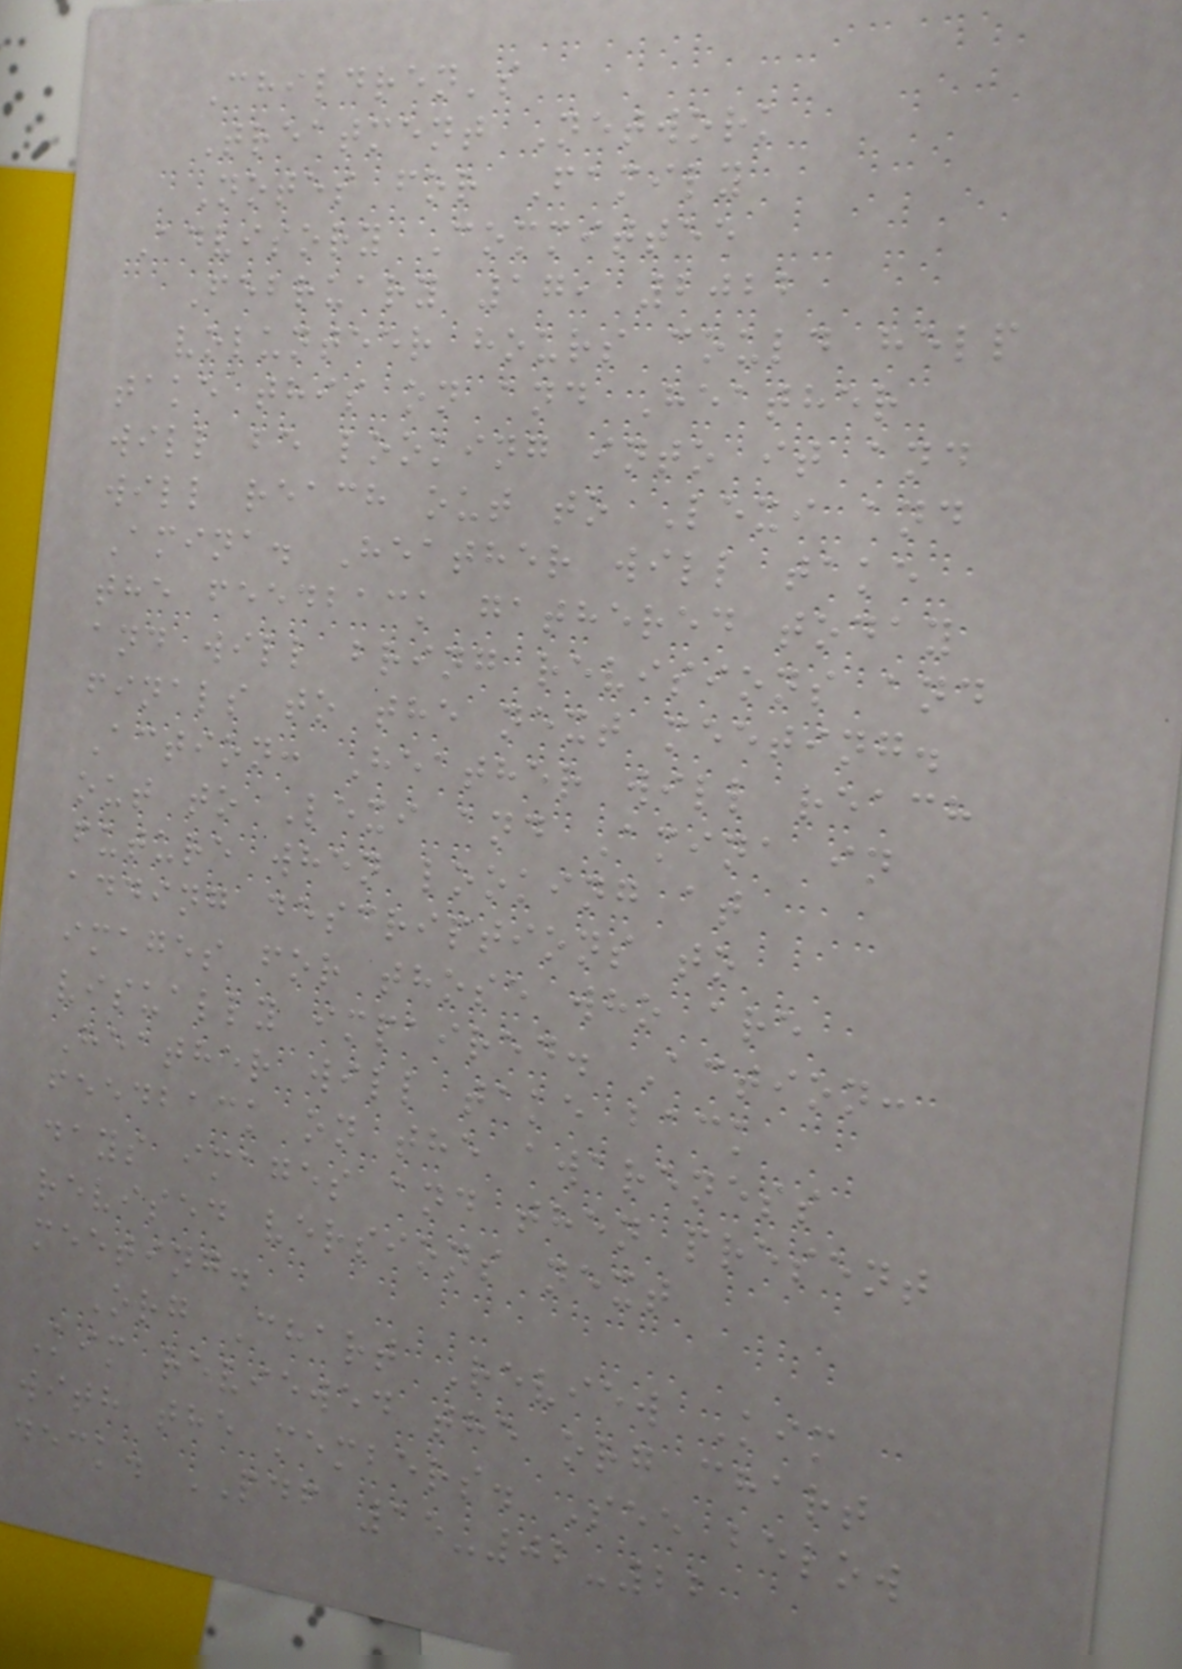Children's
Treatment Network
Notes for Family
Advisory Committee
February 17, 2022
volunteer hours could help
take this on and Heather
will be looking into it and
will reach out to Lexi and
Amina. Heather will take
the feedback gathered today
and will bring revisions and
finals to the next meeting.
Action: Heather will reach
out to Lexi and Amina in
future when looking at
adding descriptions to
images for those who are
visually impaired. Action:
Heather will take back
feedback on the awareness
days images and then present
revised versions next
meeting.
Org Chart Review Kim
Kim reviewed the org chart
with the members. See below
deck. PDF 15-02-22
